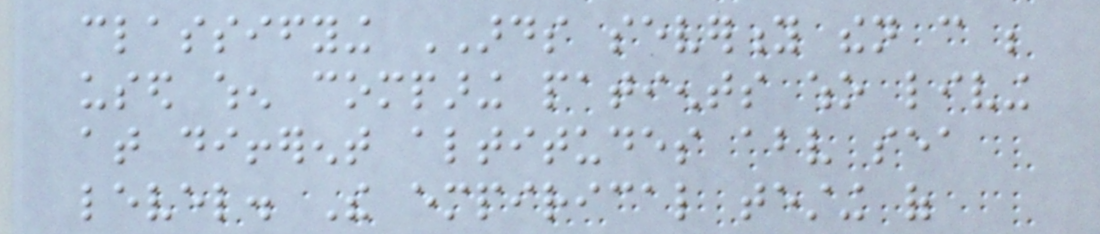classifying ARDS severity then can be
used when comparing patients who living
at different altitudes above sea
level. The empirical testing of
